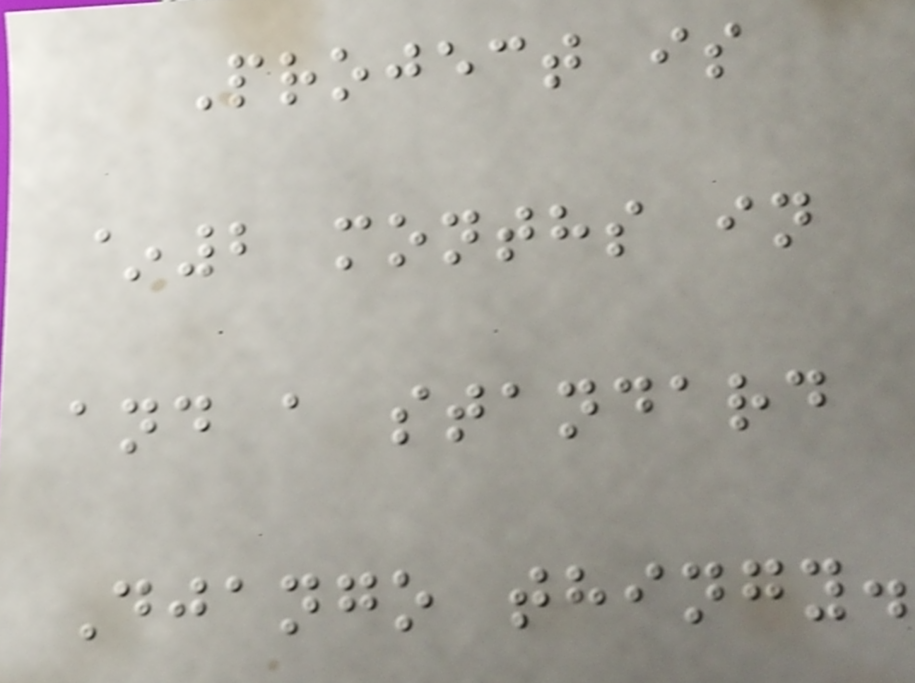Project is
~2 months in
and a standard
Django thingy.
